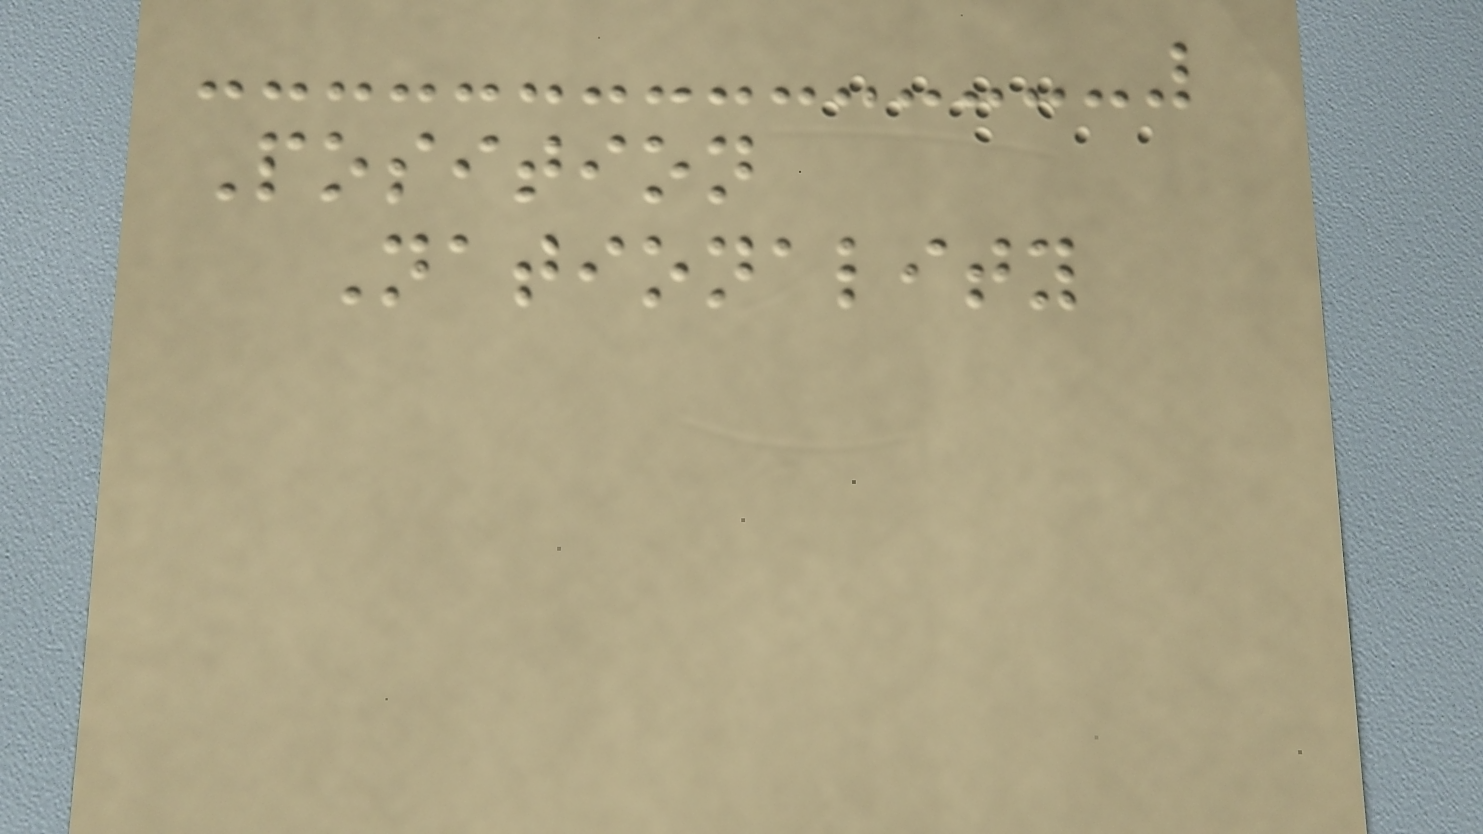Position
Nationality
